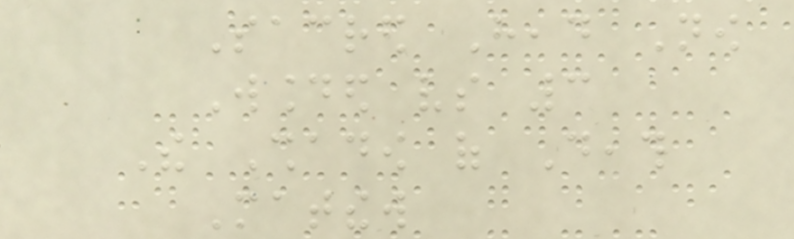Sacred Head Now
Wounded vs 3
The Shadow of Death
Matthew
